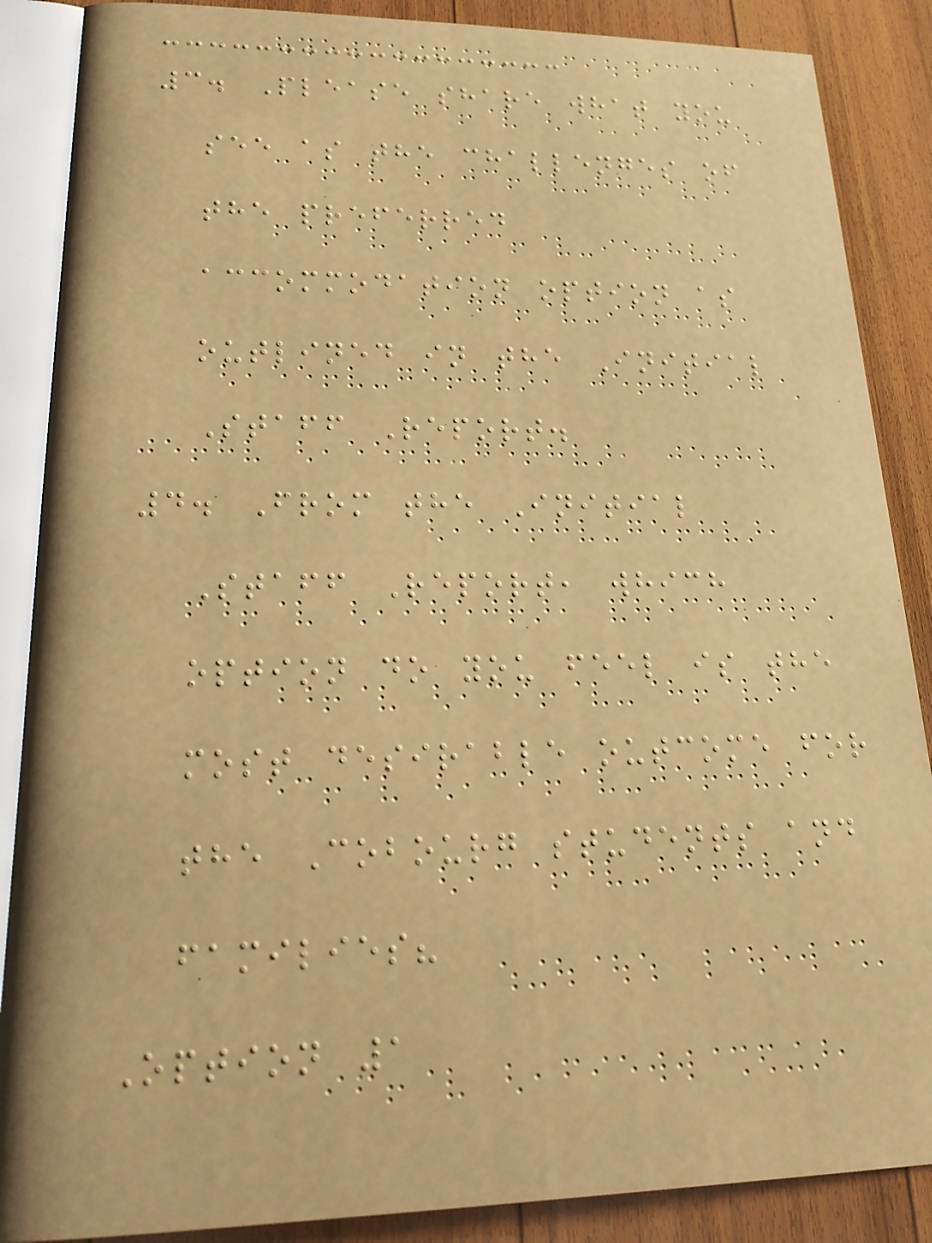3. Please share what you
see as the challenges of
the preferred
accommodation option as
outlined in the Initial
Staff Report.
4. From the Initial
Staff Report, which
option do you feel is the
most desirable outcome for
the Cobourg students and
families?
Option 1
